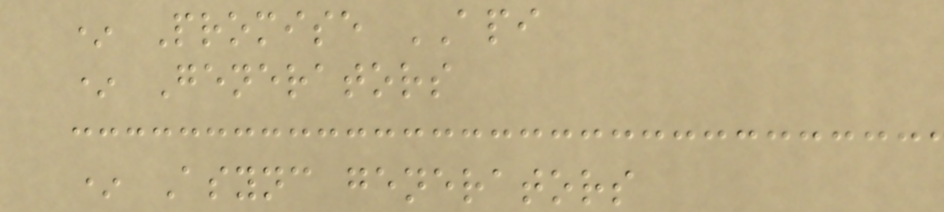* Promise API
* Generators
* Async generators
